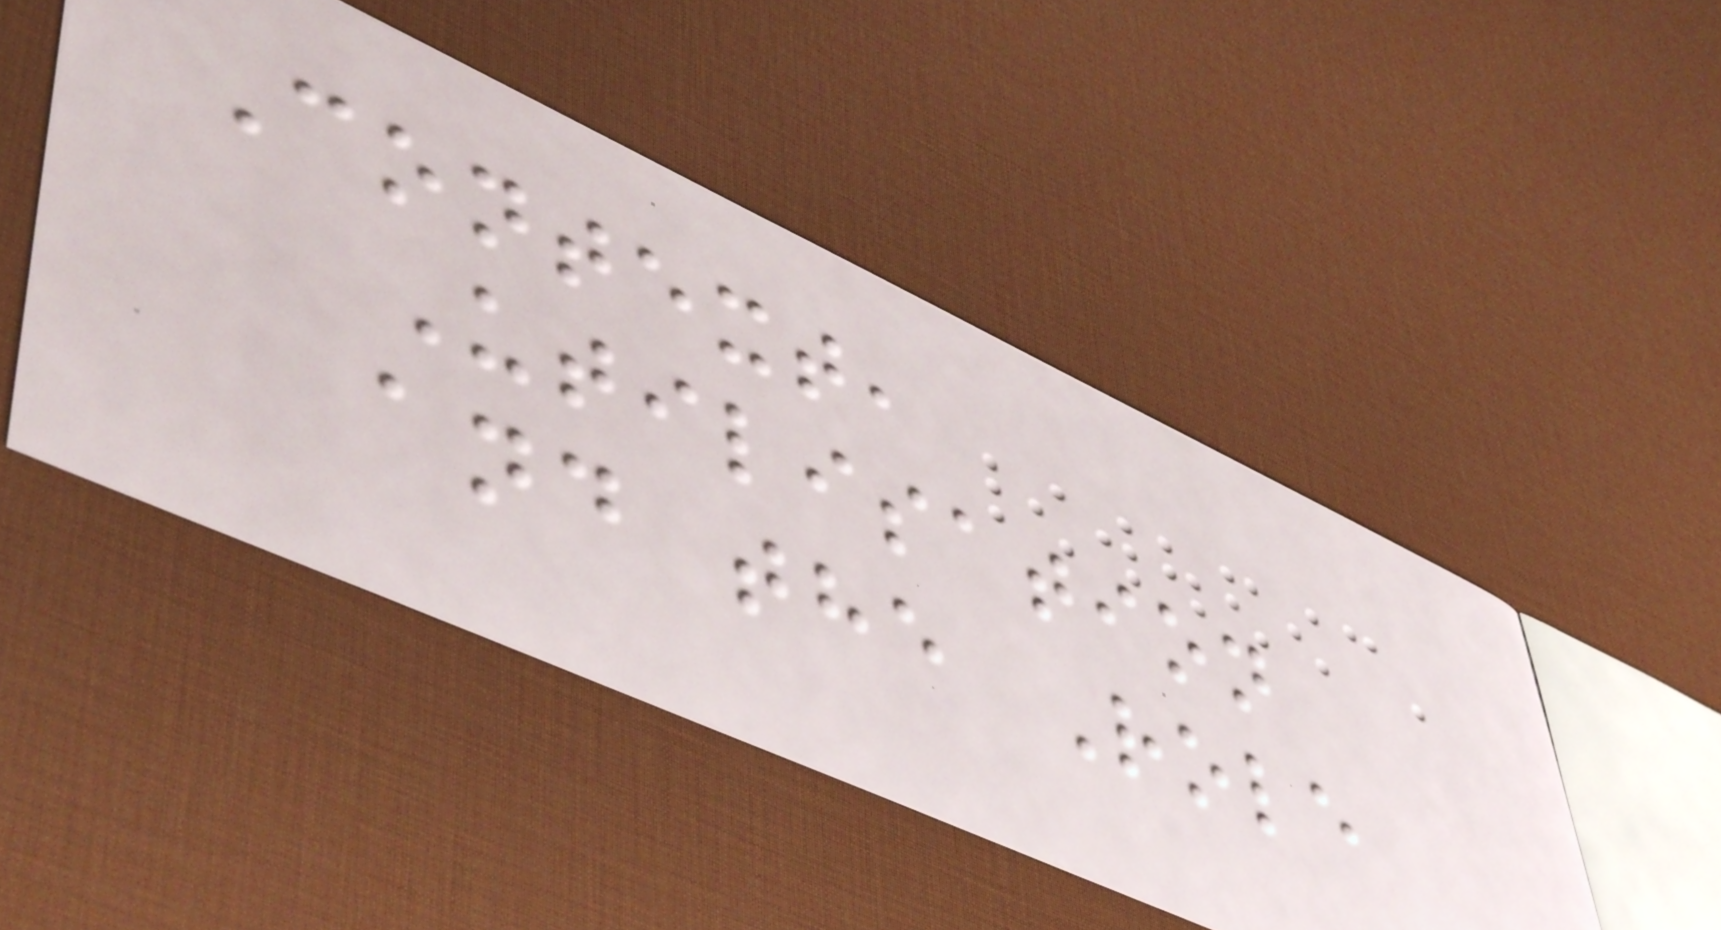Context,
Utilisation
and the Role
